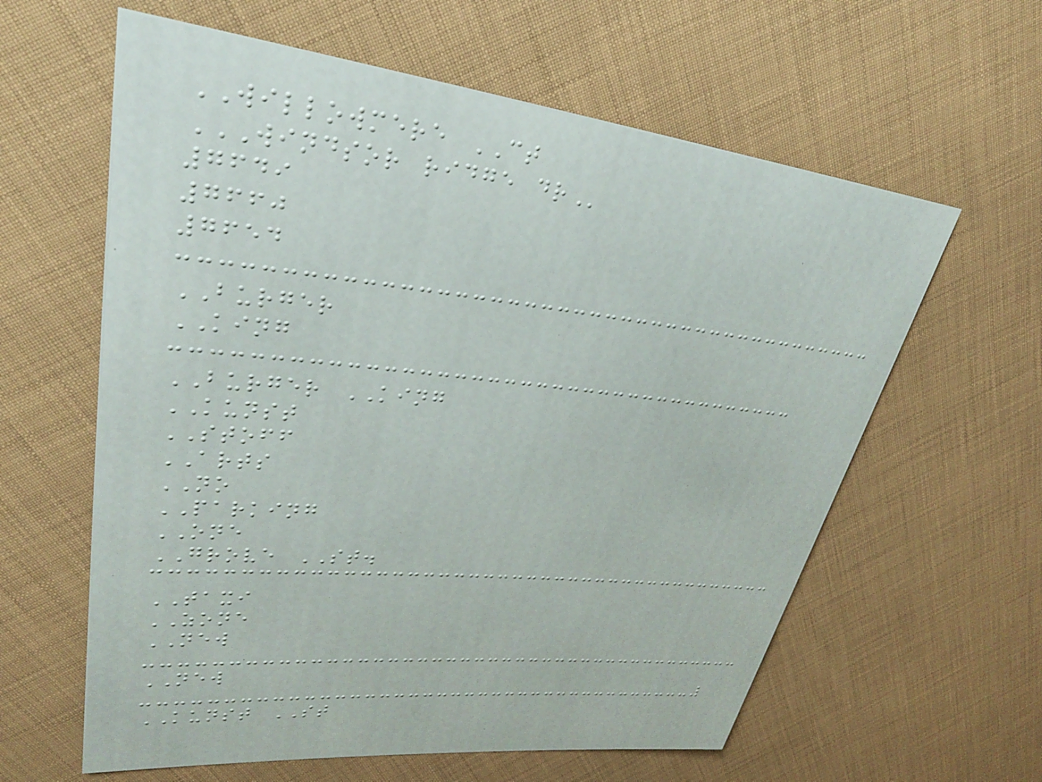WILLOWMERE CT
WINDSOR RIDGE DR
7649
7660
7654
BURGER
KING
BURGER KING
KUNST
STOFF
ARTS
NO
PARKING
ONE
GROVE ST.
TAXI
ZONE
NEW
NEW
KUNST ST
